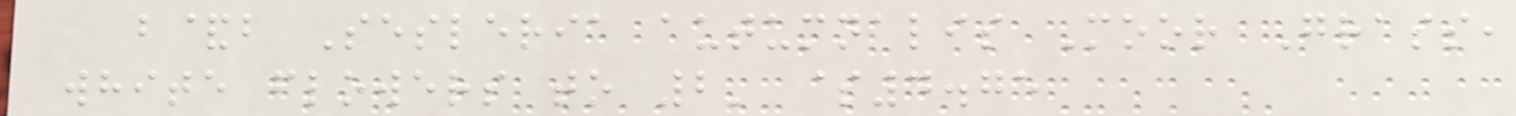b&b Sesleria autumnalis Moor Grass,
white flowers to 2' $4.75
